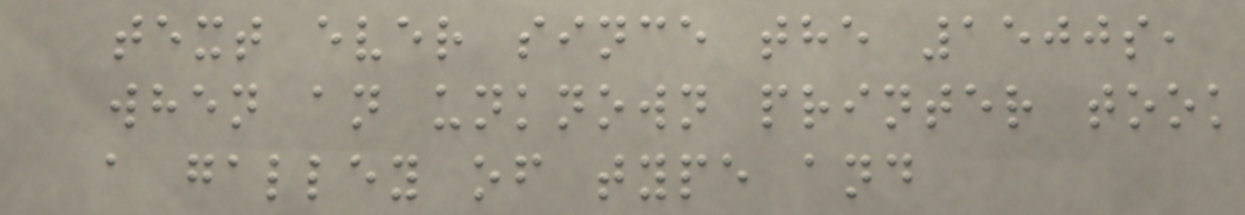text ever since the 1500s,
when an unknown printer took
a galley of type and
